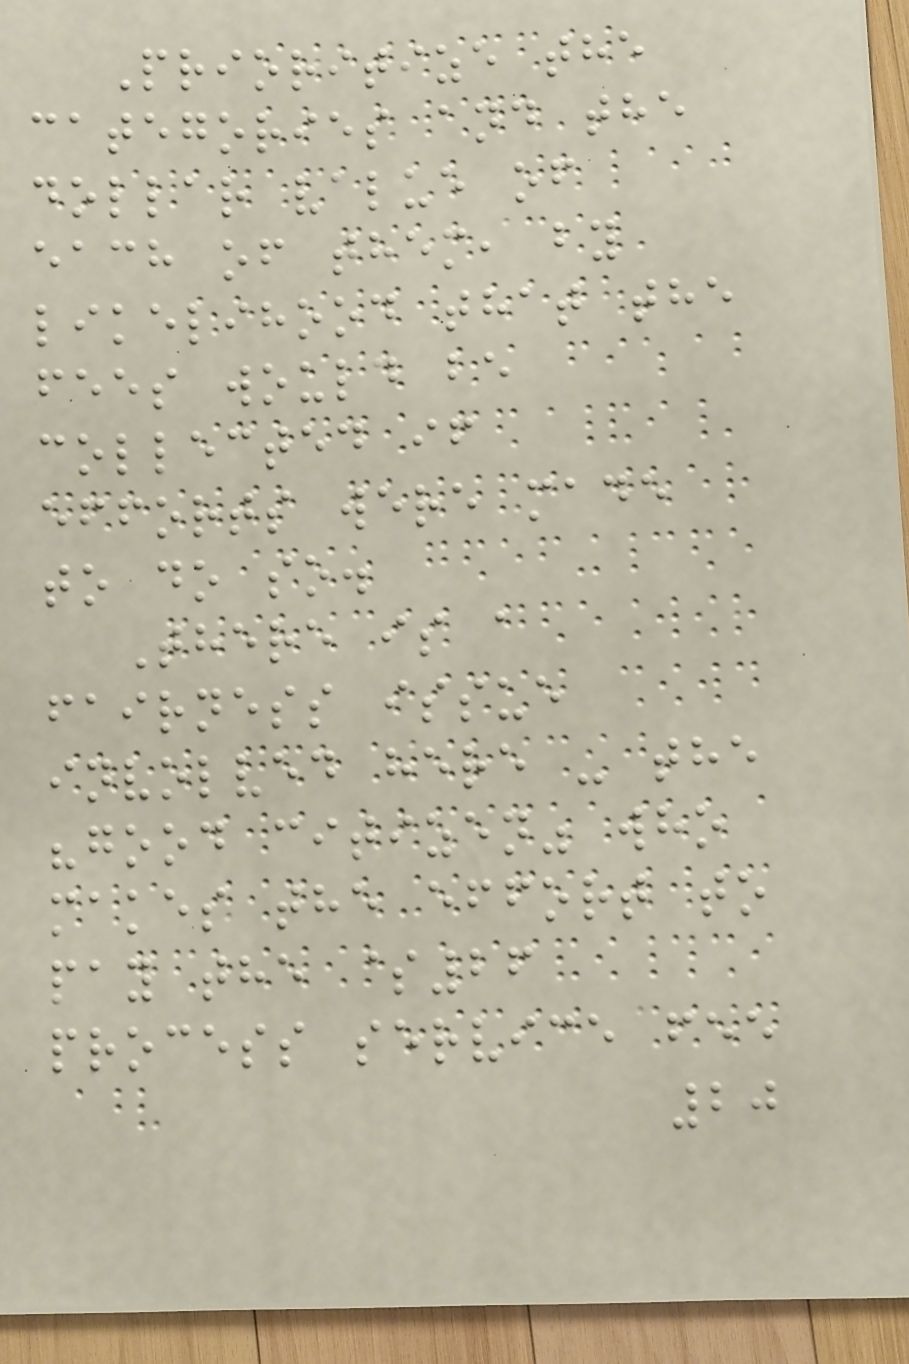Prioritize the
categories and the
dollar value of
each of them, by
likelihood that the
fees would be
collected if
efforts were made
to do so.
There is a
fairness issue
involved here - the
"good citizen" who
makes the effort to
pay the $26
process service fee
20
